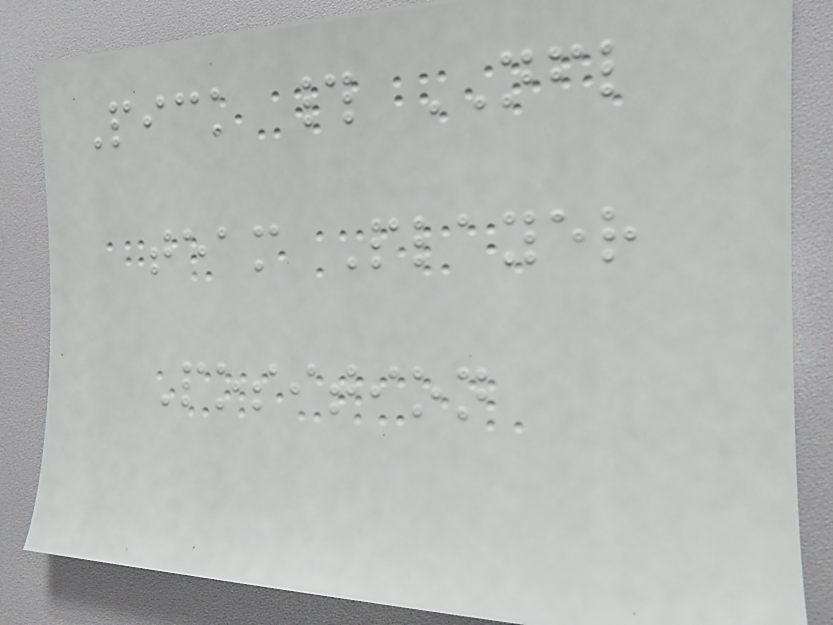Pick # NFL
team Player
Position
